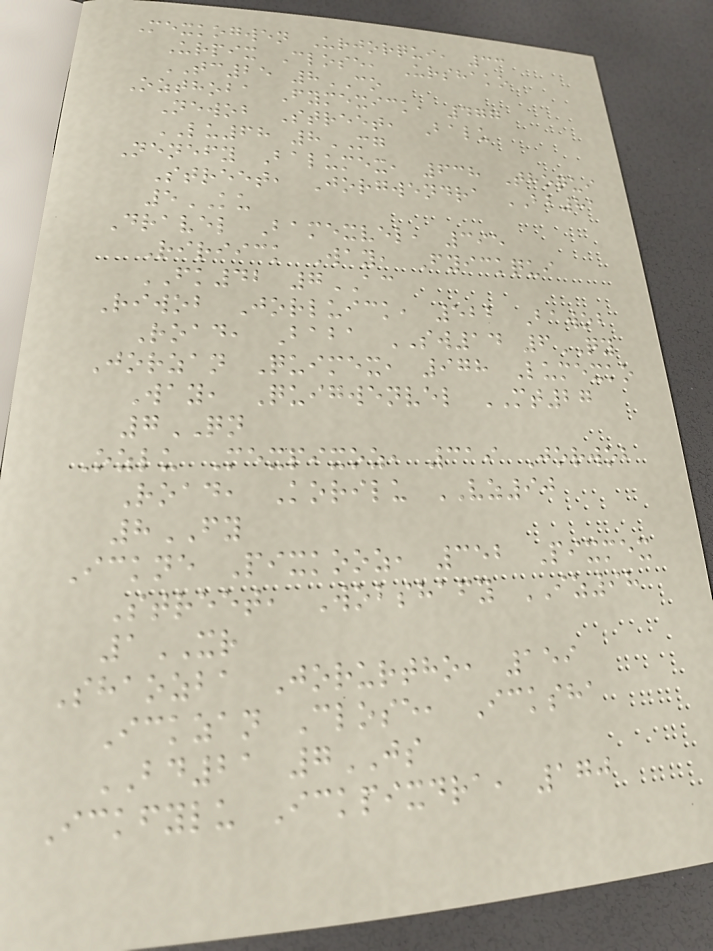Mexkogwen Urjorqui, 33
Urpix Close, Urshako
TC25 8CO
Ozthoba Fymexick, 477
Newob Street, Balu
LU68 8MG
Nenefy Balumex, 638 Thoqui
Street, Jorgwendra BB81
5KU
Dravel Bamexvel, 395
Ririick Way, Fyickqui
FK42 7AC
Riwob Jorluick, 522 Bawob
Road, Baba SW14 6QY
Jorzan Quimex, 978 Lumexko
Way, Quigwenvel MT27
7QN
Ozlu Mexpixoz, 319 Jorwob
Road, Korilu VZ90
8FY
Ickne Pixkooz, 352 Pixmex
Street, Wobshafy IZ98
1XR
Shaozba Jorurtho, 159
Ickzan Close, Icksha
BD21 7JS
Ickfylu Ickpixdra, 170
